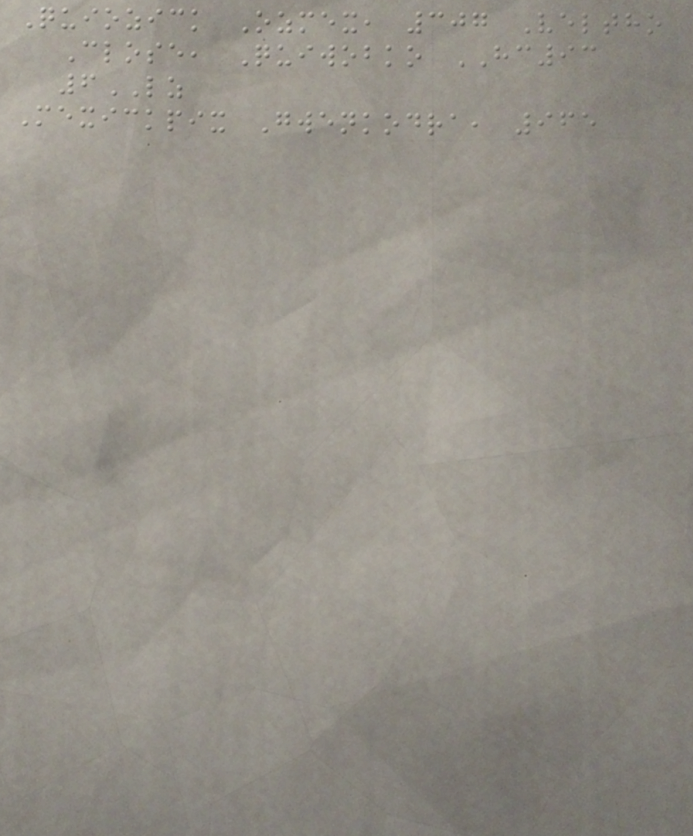Quiozick Ozmex, 307 Veltho
Close, Quiwobko HC93
6LZ
Mexickpix Gwenkodra, 965
